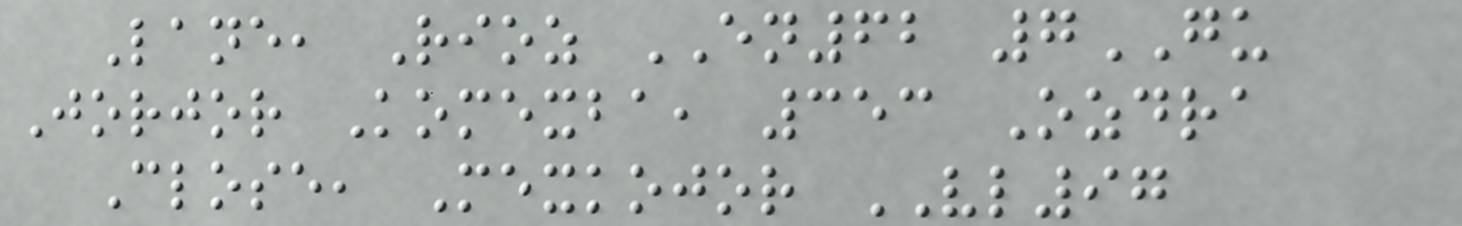Lane, Rioz EN62 7GU
Jorjor Komexba, 353 Ozdra
Close, Mexkojor VL97
